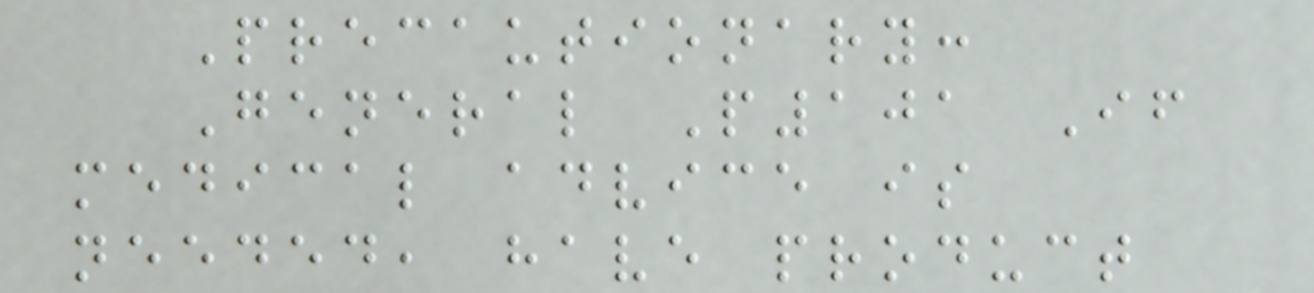Precautionary:
General P101 If
medical advice is
needed, have product
